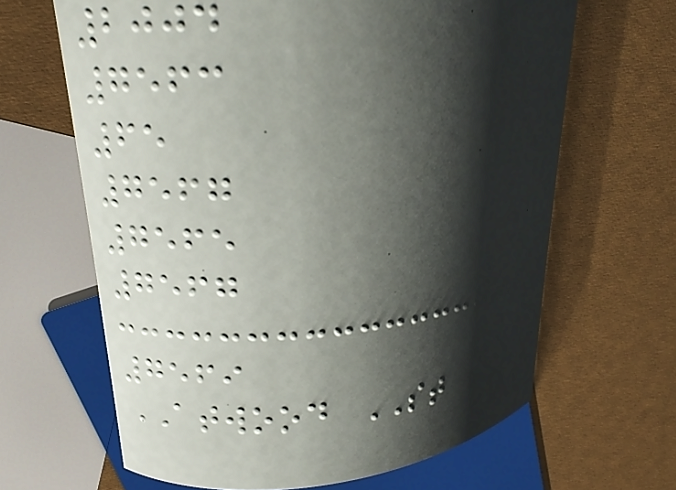2004
7563
65
7567
7565
7567
7569
ATWOOD ST
